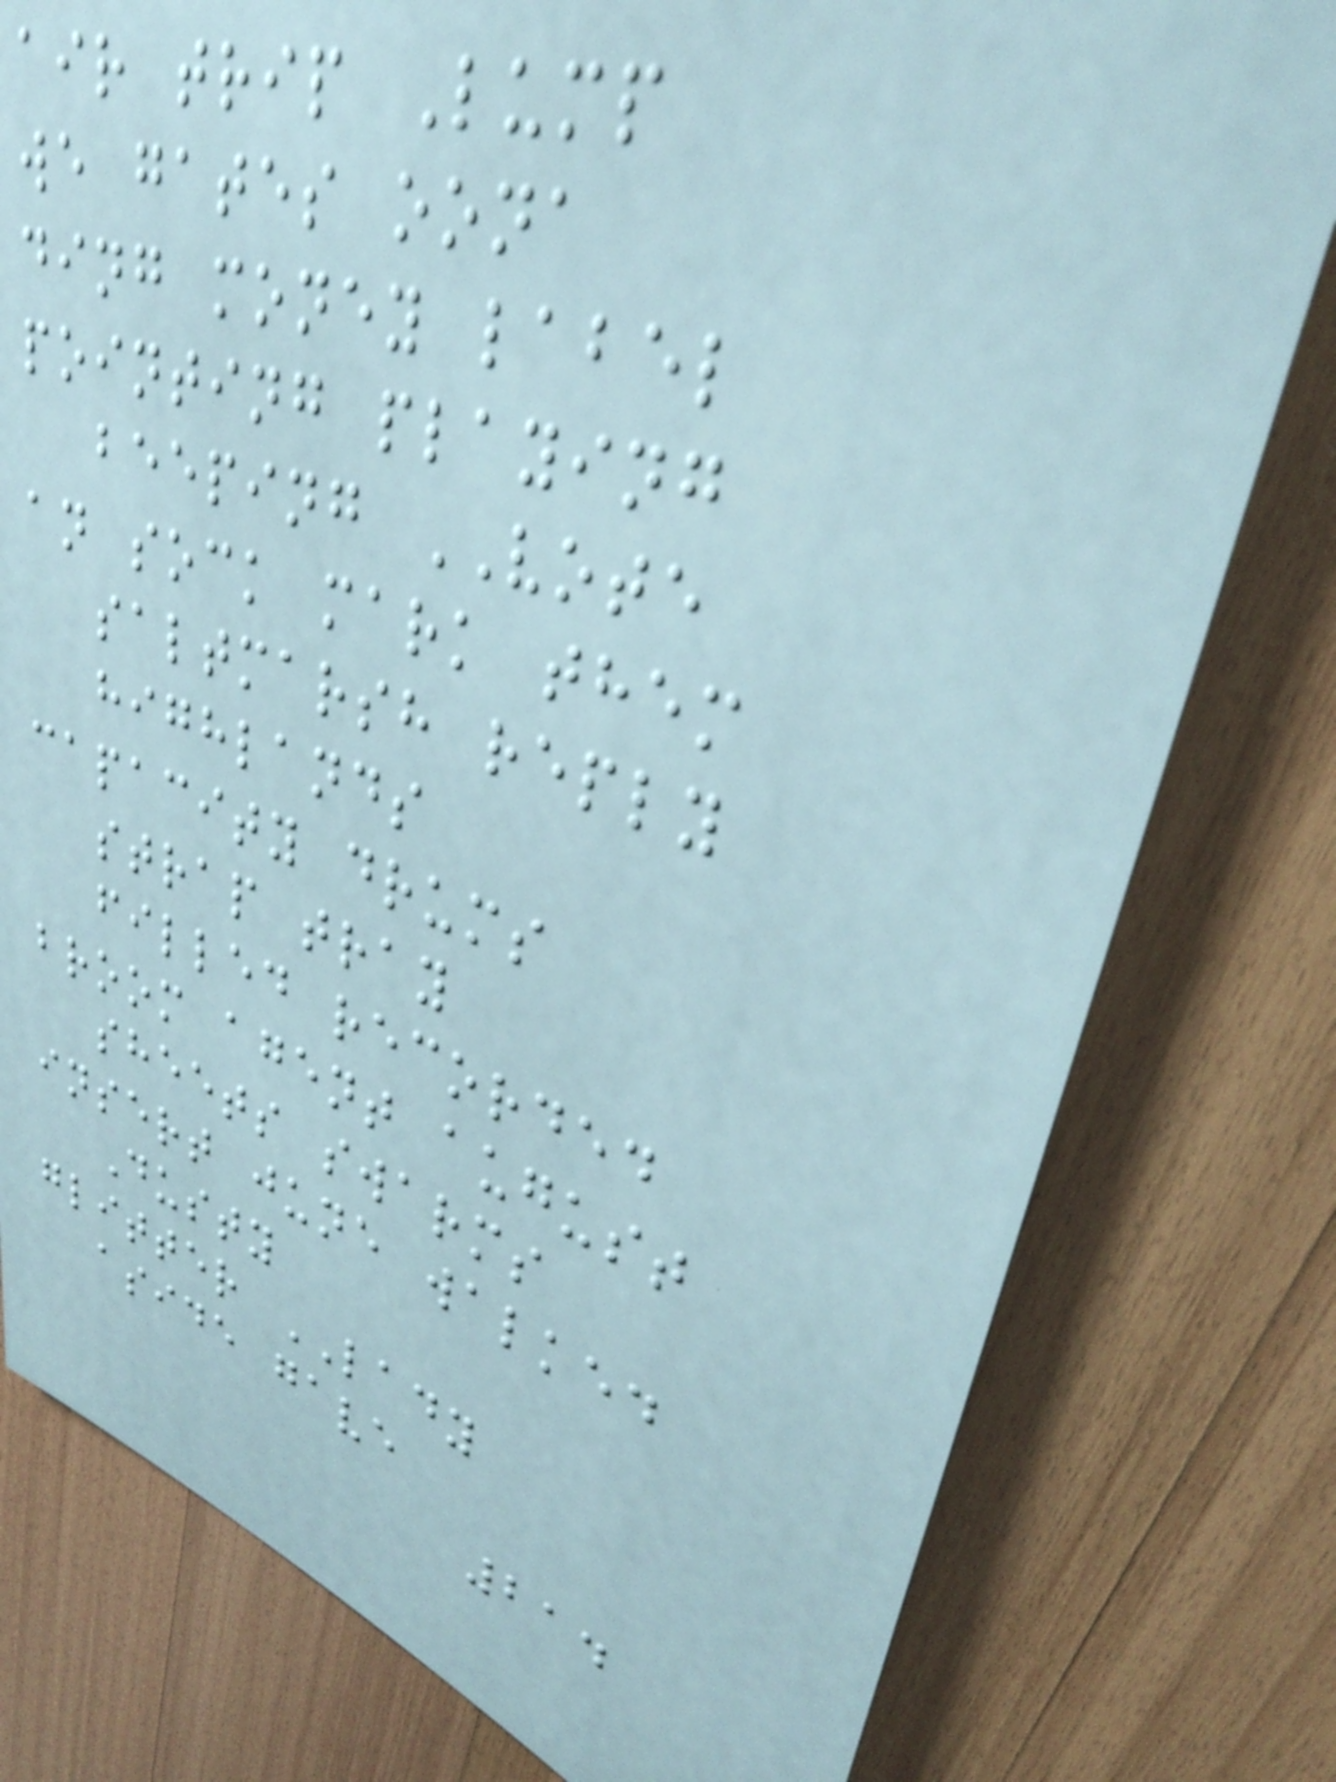air trip Lump
we gates oona
ding money label
pointing playing
beeping VOTE
an sock mark them
saltmarsh reply
highlands
capacity drums
strap tray
filled recorded
broom agent august
sheets swarms
insert june walked
Dusty
glitter LADY
aside gave
214
